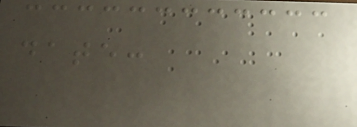date:
